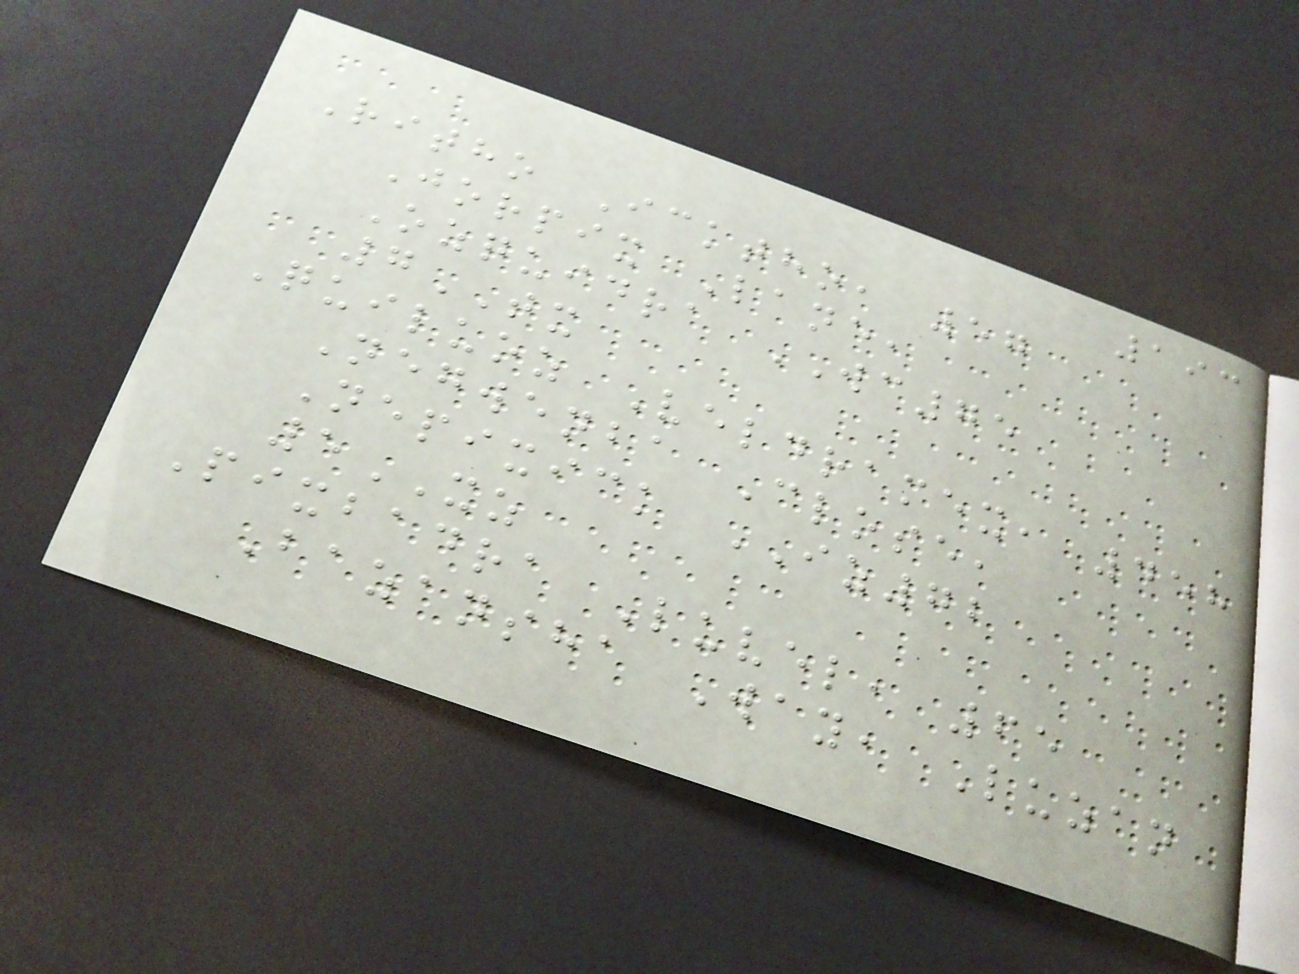193
Ritho Icktho, 57
Jorpix Lane,
Ozquidra WC75
7TX
Quiluoz Veldramex, 458
Negwenba Close,
Nepixick IZ72
5XZ
Pixbadra Luvel, 65
Bazansha Way, Luzan
